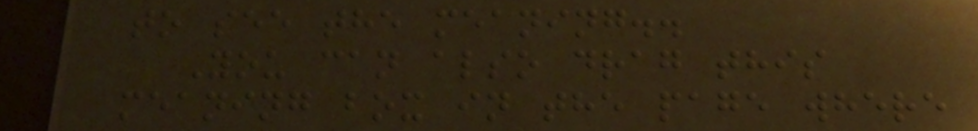to see the meaning..
You can also drag this
meaning box in the page where
